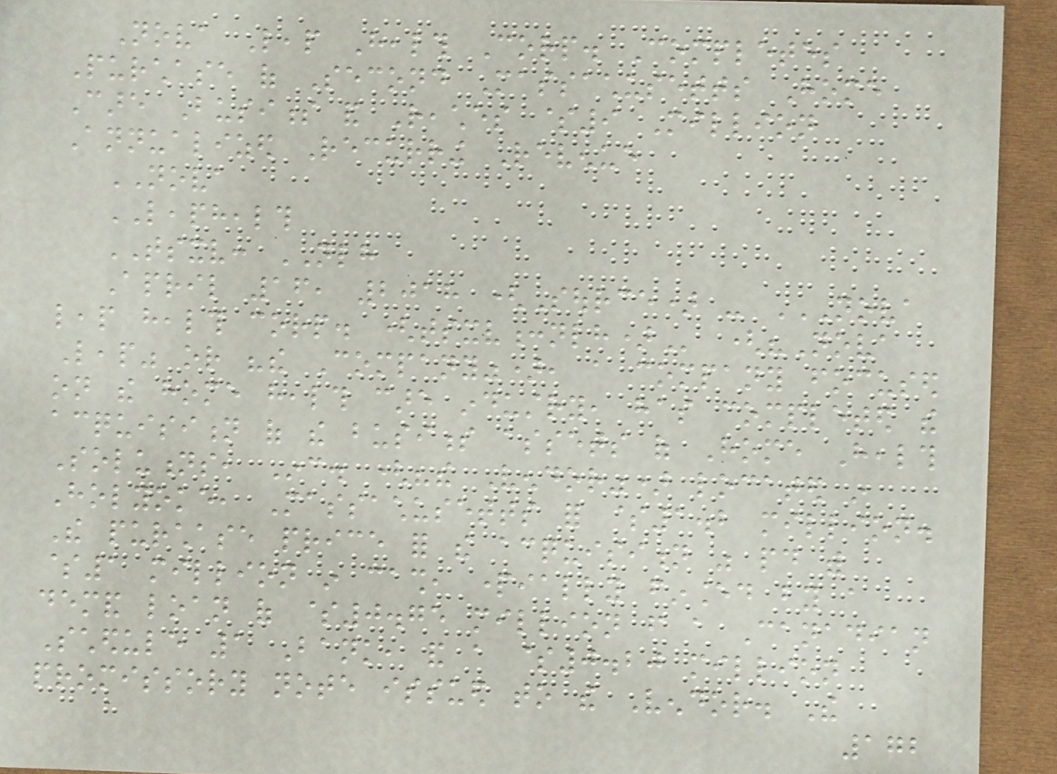Nova Leap Health Corp. Completes
Purchase of Second Massachusetts Home
Care Business and Reaches $9 Million
Annualized Recurring Revenue
NOVA
LEAPHEALTH
TSXV: NLH
April 16, 2018 (Source) - NOVA
LEAP HEALTH CORP. (TSXV:NLH) ("Nova
Leap" or "the Company"), a company focused
on the home health care industry, has completed the
acquisition of the business assets of Home Health
Solutions, Inc. ("the Vendor") located in
Holyoke, Massachusetts for $1.2 million.
The purchase price for the acquisition was paid with
$1 million in cash, partially financed by a
demand loan of $0.75 million from a Canadian
Schedule 1 Bank, and a $0.20 million
promissory note issued to the Vendor. The
172
